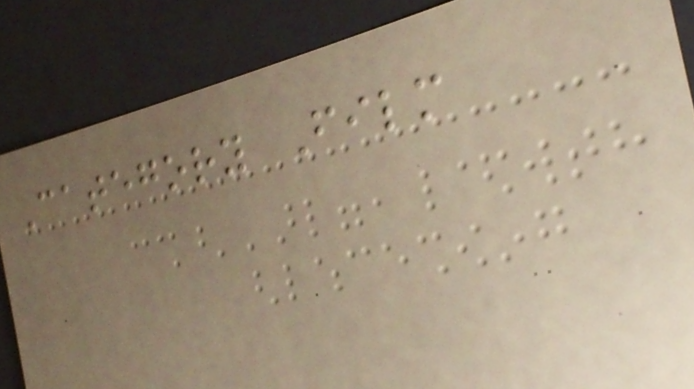Category Film
